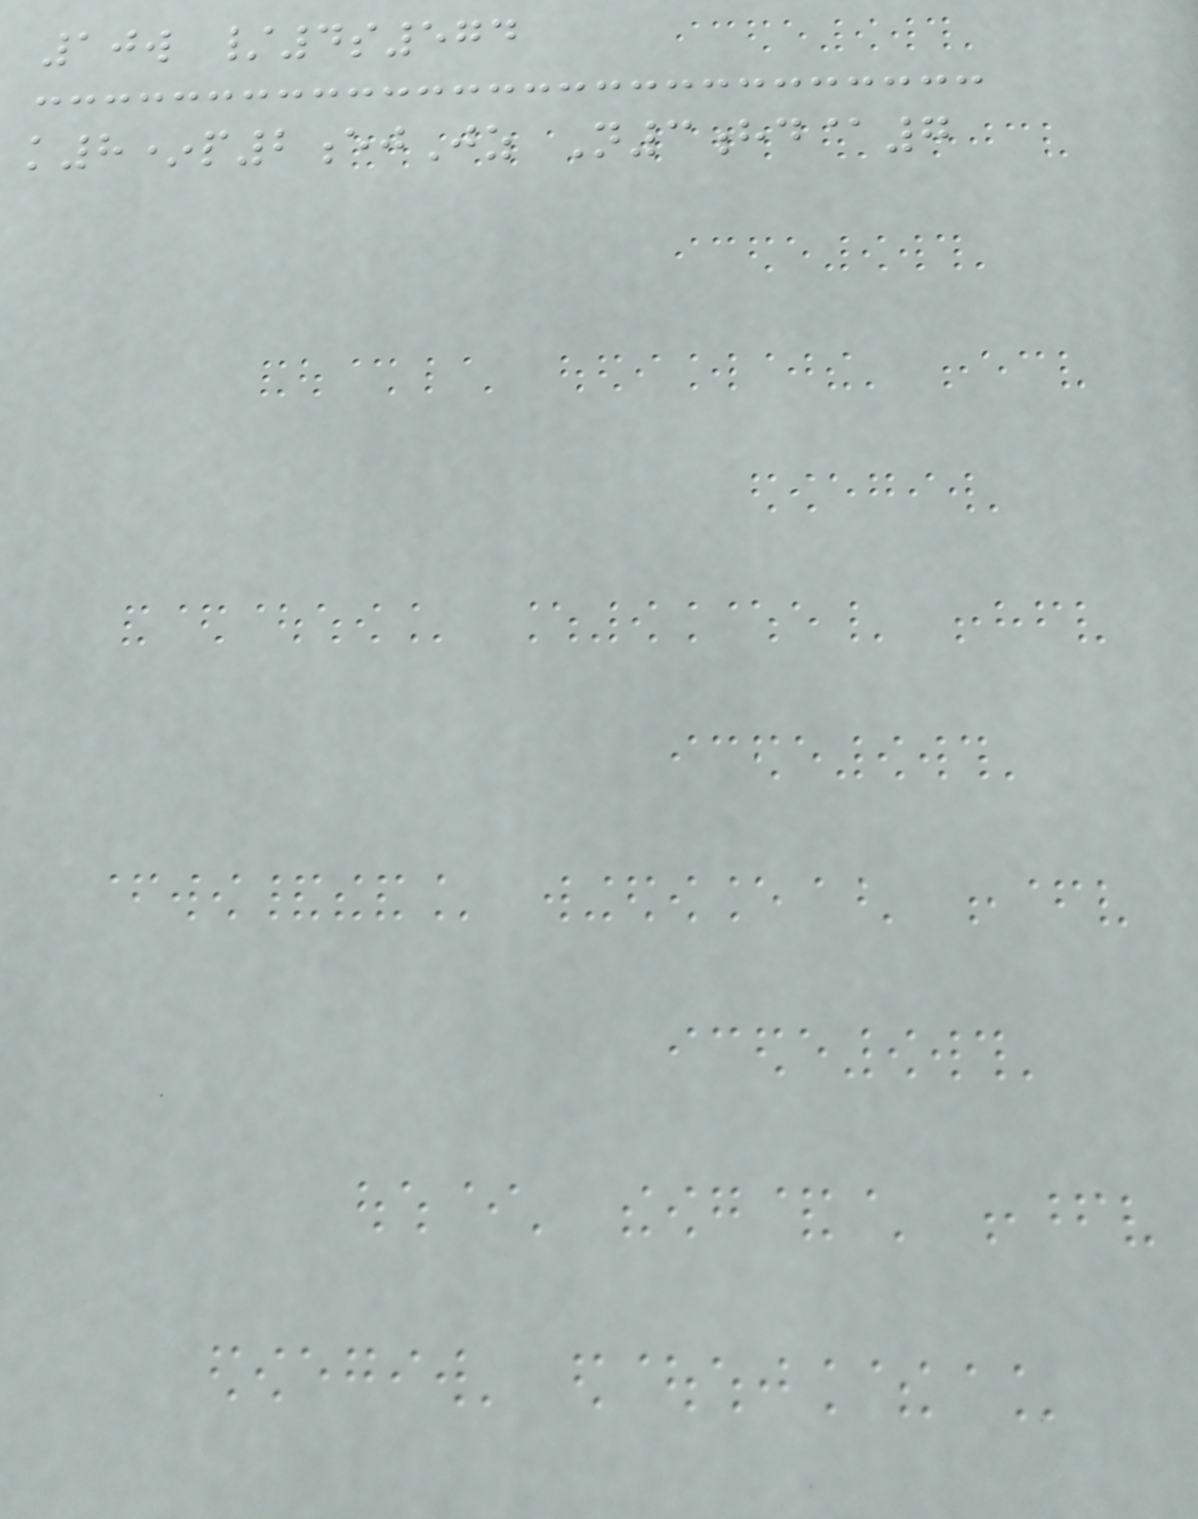10w /4s574
k8*p2ejJz N3hd@7
